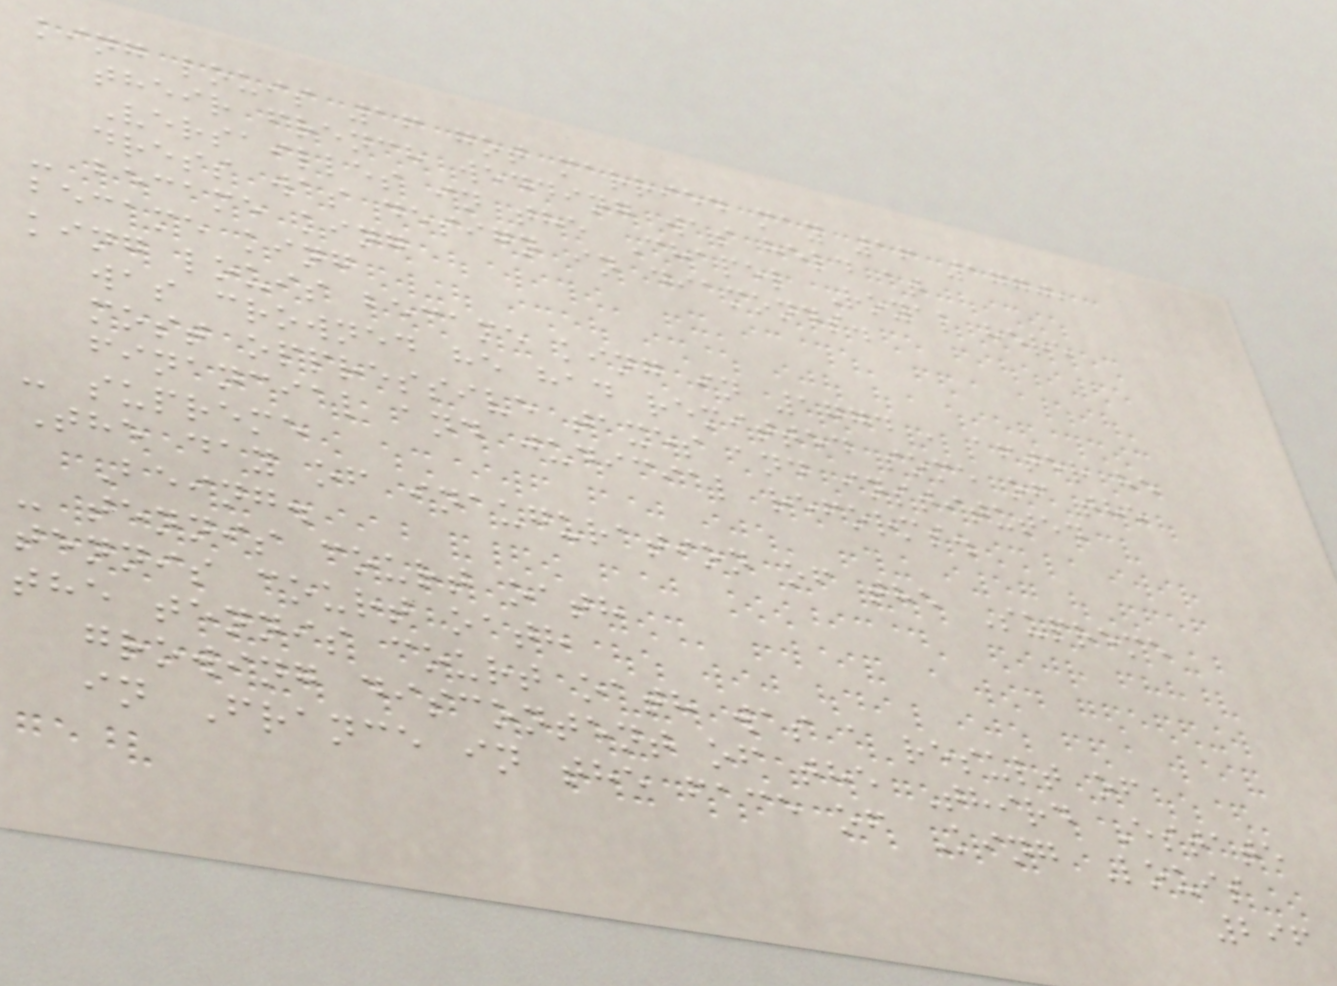king louis 16 got married may 16 1770,
their french wedding was held at
Versailles in the Chapel Royal here
dress was design in diamonds.
- became king
became king
king louis became king in 1774 , after he
was crowned he had remitted some of the
most oppressive taxes and instituted
financial and judicial reforms.
- supreme
The day of inauguration of the Supreme
Being.
- tennis court oath
tennis court oath
the tennis court oath was a result of
growing discontent of the Third Estate
in France in the face of King Louis
296
